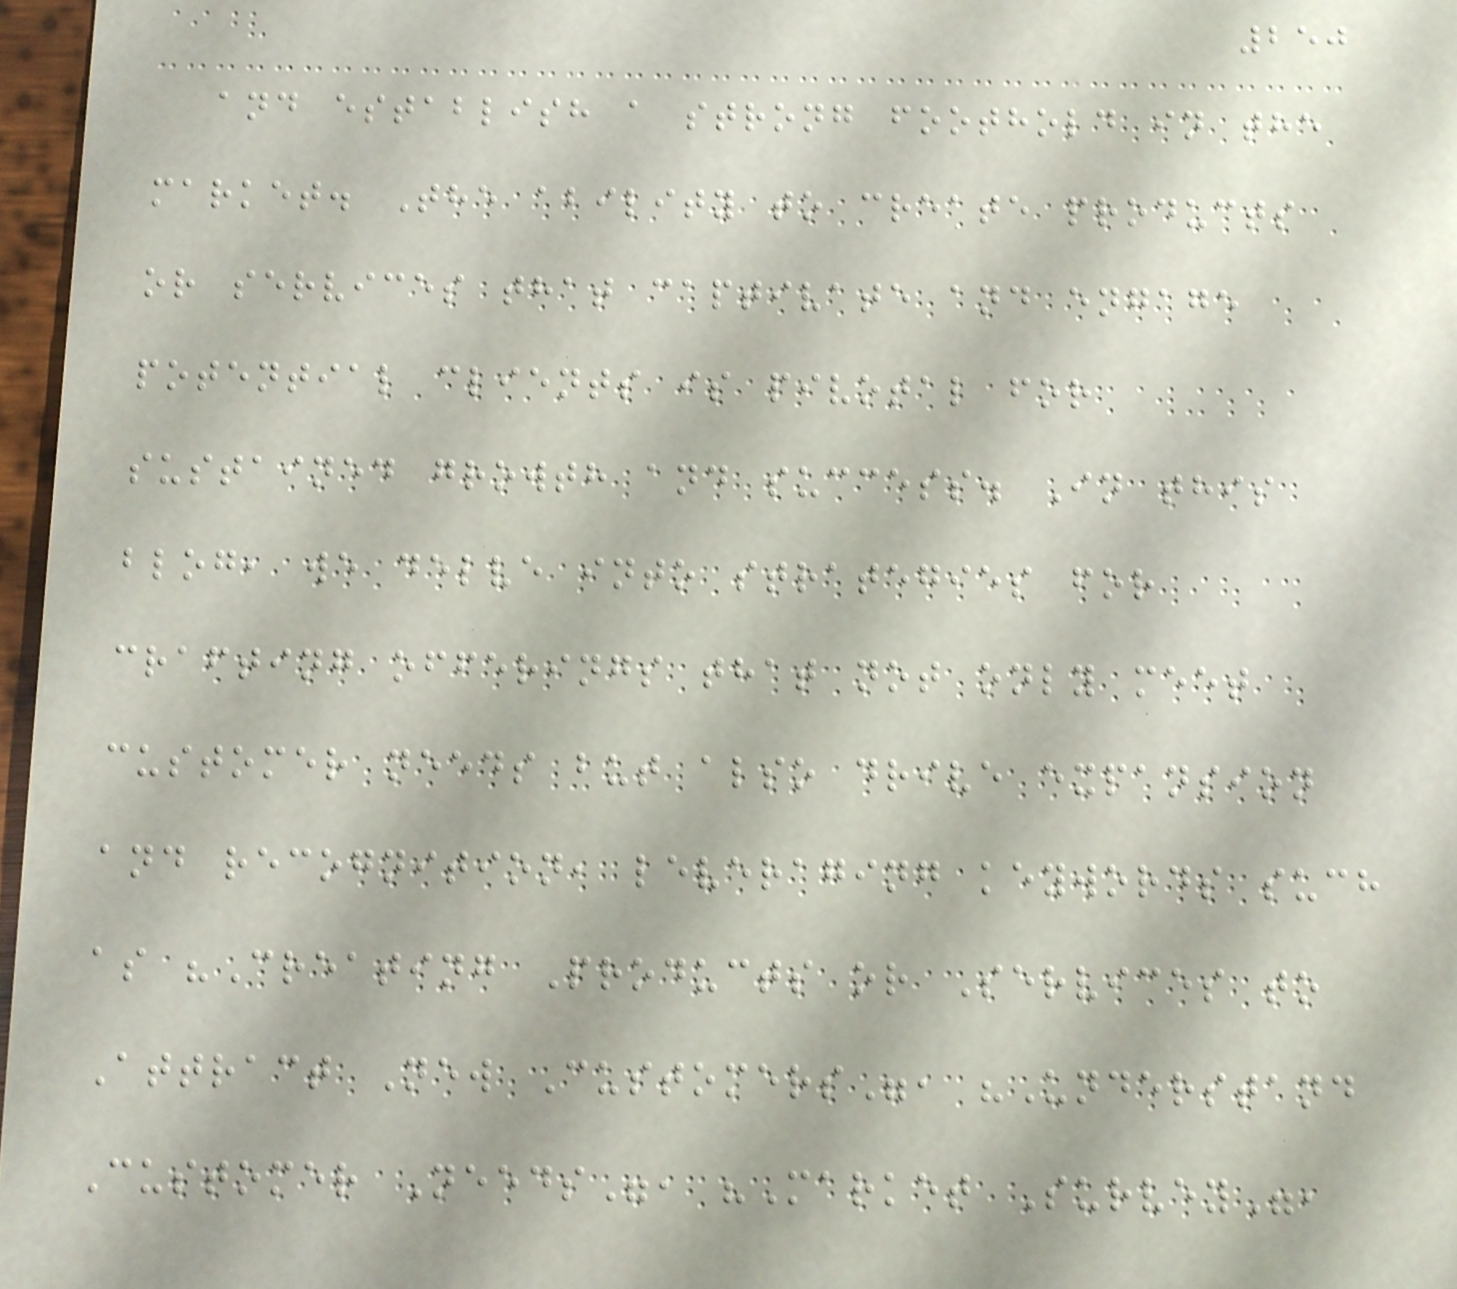250
and establish a strong foothold in the
market. The ability to create products
or services that captivate and engage
potential clients is pivotal for
sustained growth and success. In this
blog, we delve into strategies for
crafting offerings that not only meet
customer needs but also drive expansion
and recognition, leveraging keywords such
as "Creating Products or Services to
Attract New Customers", "Understand
Customer Needs", "Market Survey",
